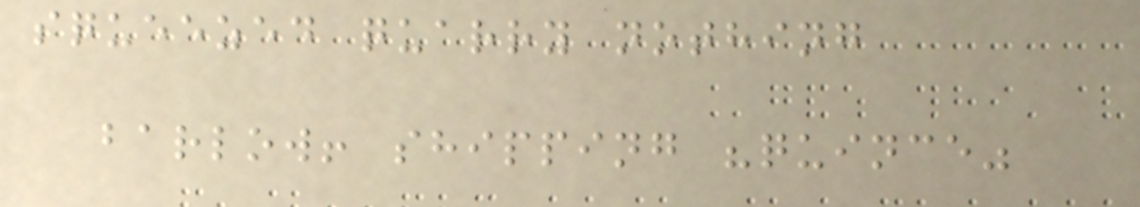squeezed quarry nothing
barlow! shipping "quince"
